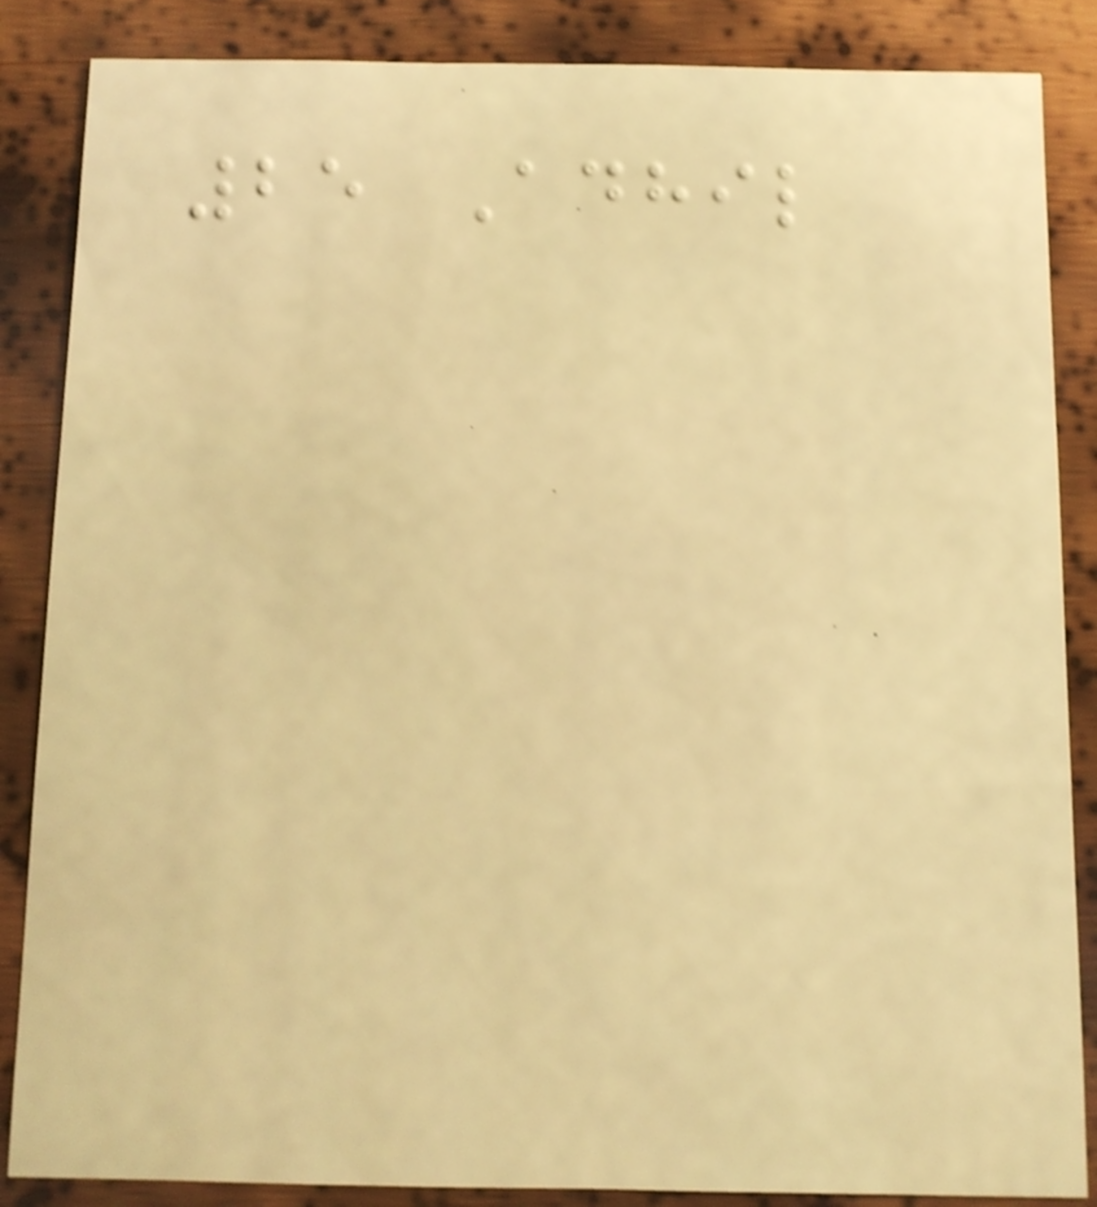25 Adhil
